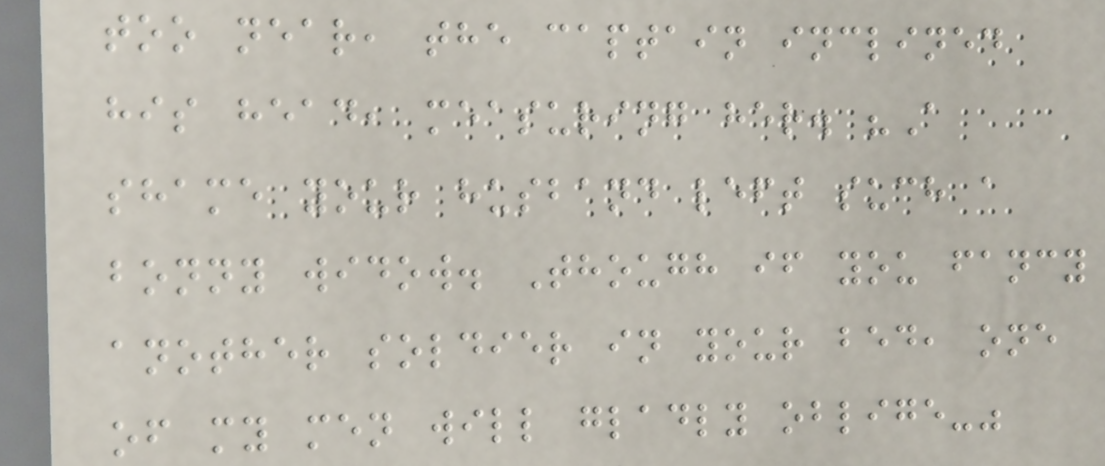too near, the captain inclined
his head, measuring her. "A
shame your husband left such a
bonny widow. Though if you fancy
another soldier in your bed, one
of my men will gladly oblige-"
